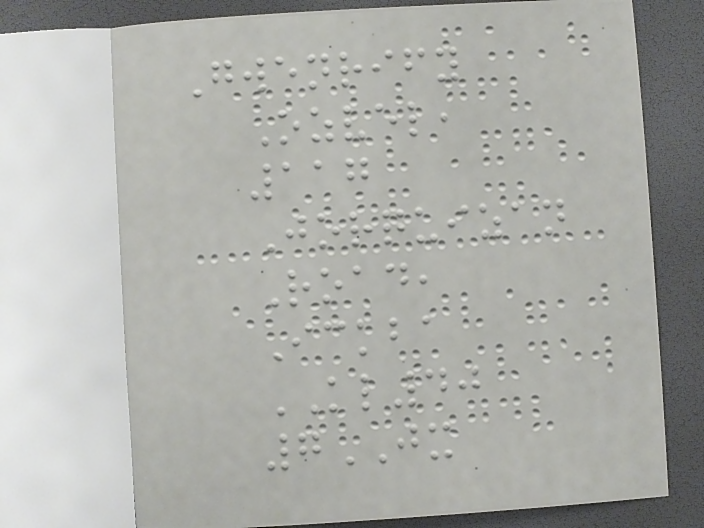Gwenrify
Ozvel,
117
Jorquizan
Road,
Ickba
KL40
7JX
